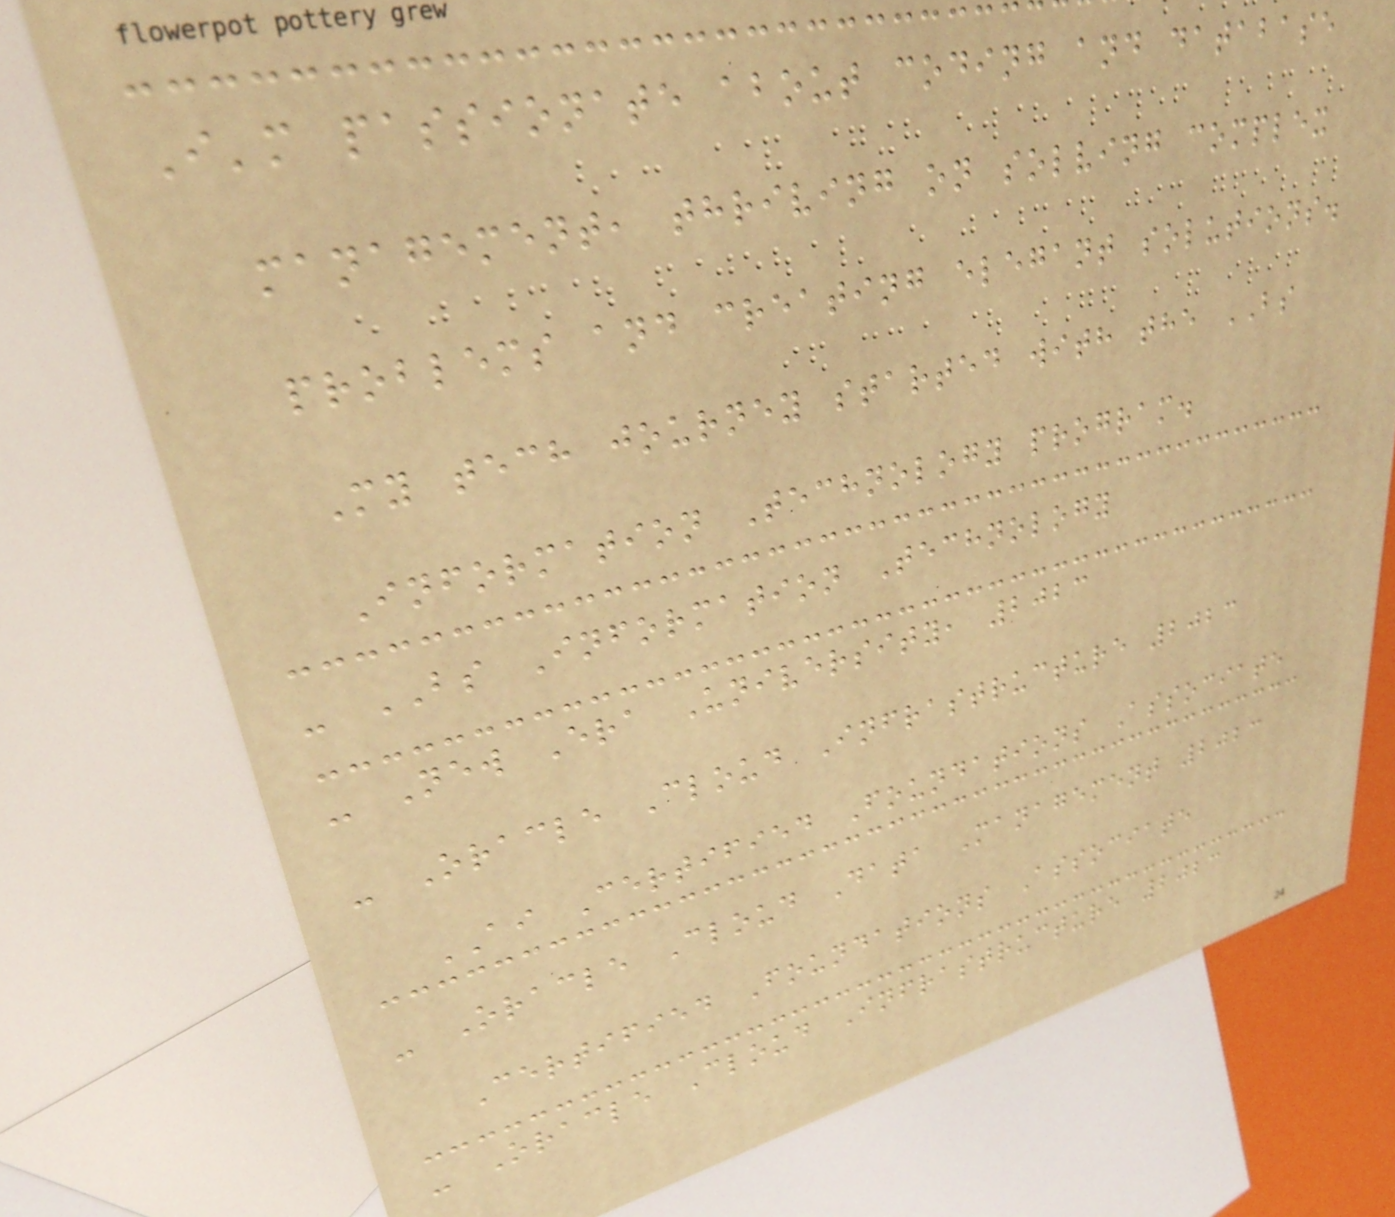I'm passionate about coding and database
management, thriving on solving complex
problems and creating elegant solutions.
My tech journey started with the BS
Information Technology program.
- BS Information Technology
- New Era University, 2023
- Oracle Cloud Infrastructure 2023
AI Certified Foundations Associate
- Oracle Cloud Data Management 2023
Certified Foundations Associate
- Oracle Cloud Infrastructure 2023
